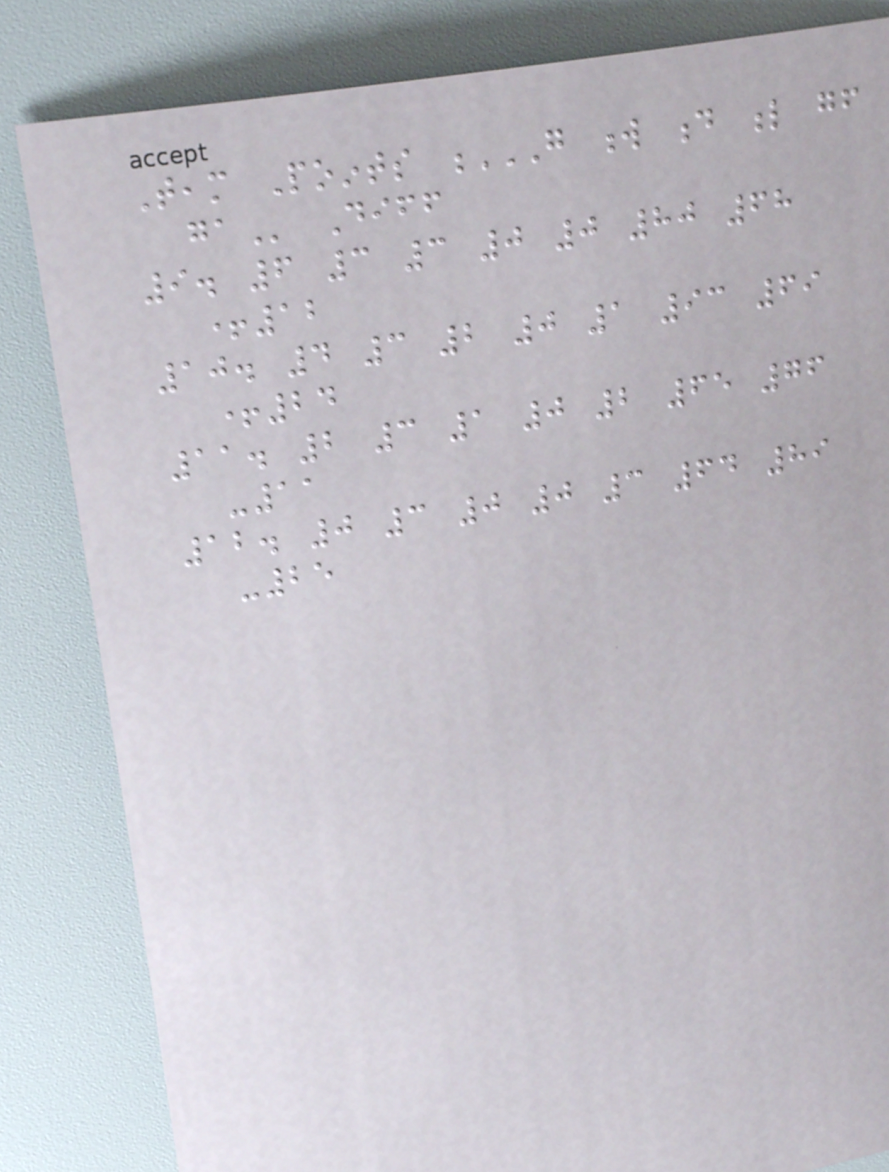Team Points G W D L GF
GA Diff
9. 6 3 3 0 0 80 68
+12
10. 4 3 2 0 1 93 69
+24
11. 2 3 1 0 2 65 76
-11
12. 0 3 0 0 3 64 89
-25
